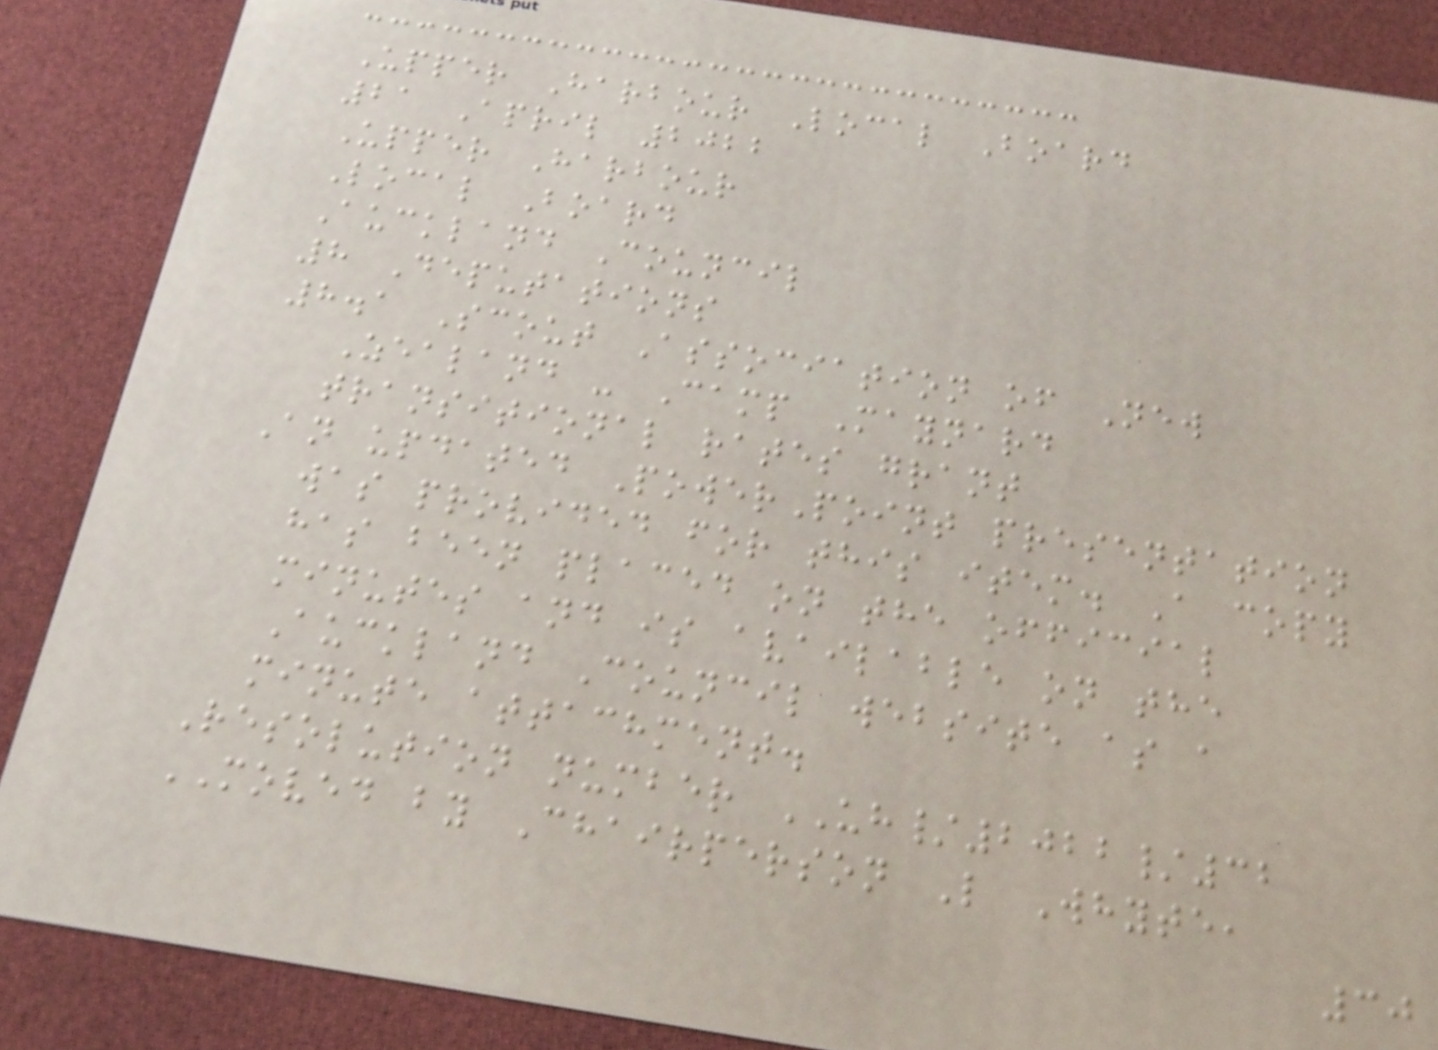Upper Harbour Local Board
21 April 2022
Upper Harbour
Local Board
Auckland Council
8 Deputations
8.1 Scout Association of New
Zealand - Camp Maynard
transitional rates grant
An updated PowerPoint presentation
was provided for this item. A copy
has been placed on the official
minutes and is available on the
Auckland Council website as a
minute attachment.
Resolution number UH/2022/32
MOVED by Chairperson L Whyte,
30
